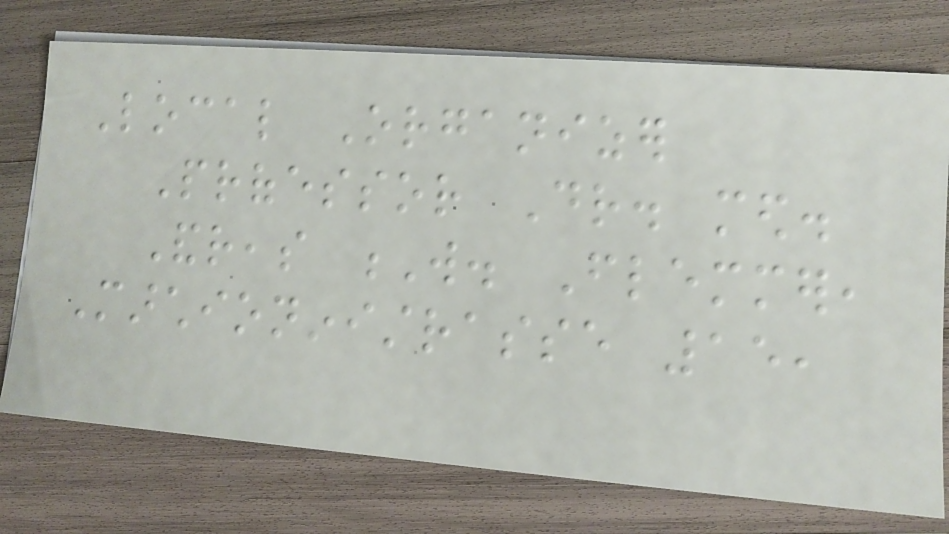Local Organizer
Professor Dr. med.
Andreas W. Flemmer,
Marchioninistrasse 15,
